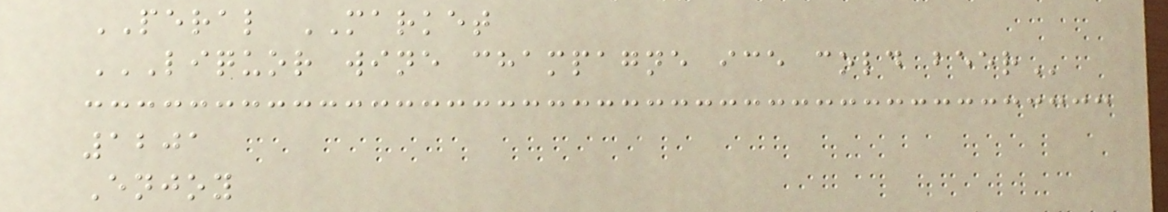PERAL MARKET
LIQUOR WINE CHAMPAGNE ICE COLD BEER
1201
Enjoy
